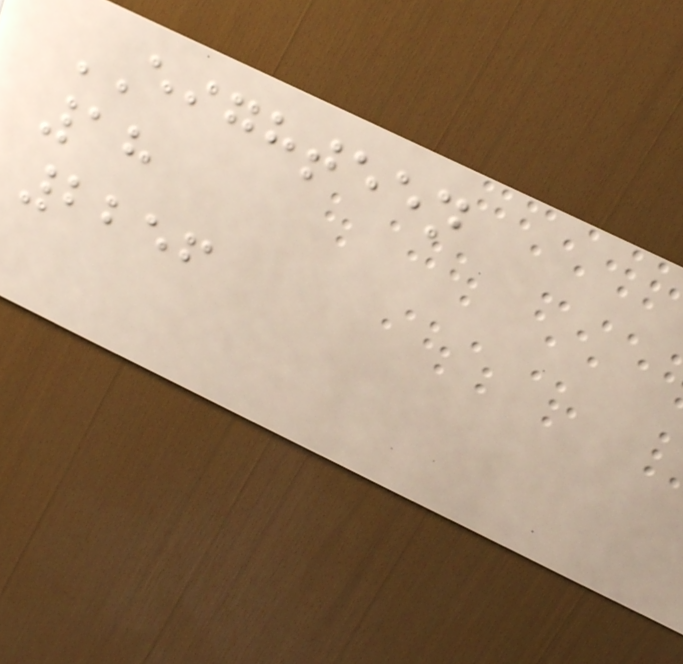EIGHTEEN
18
2256
